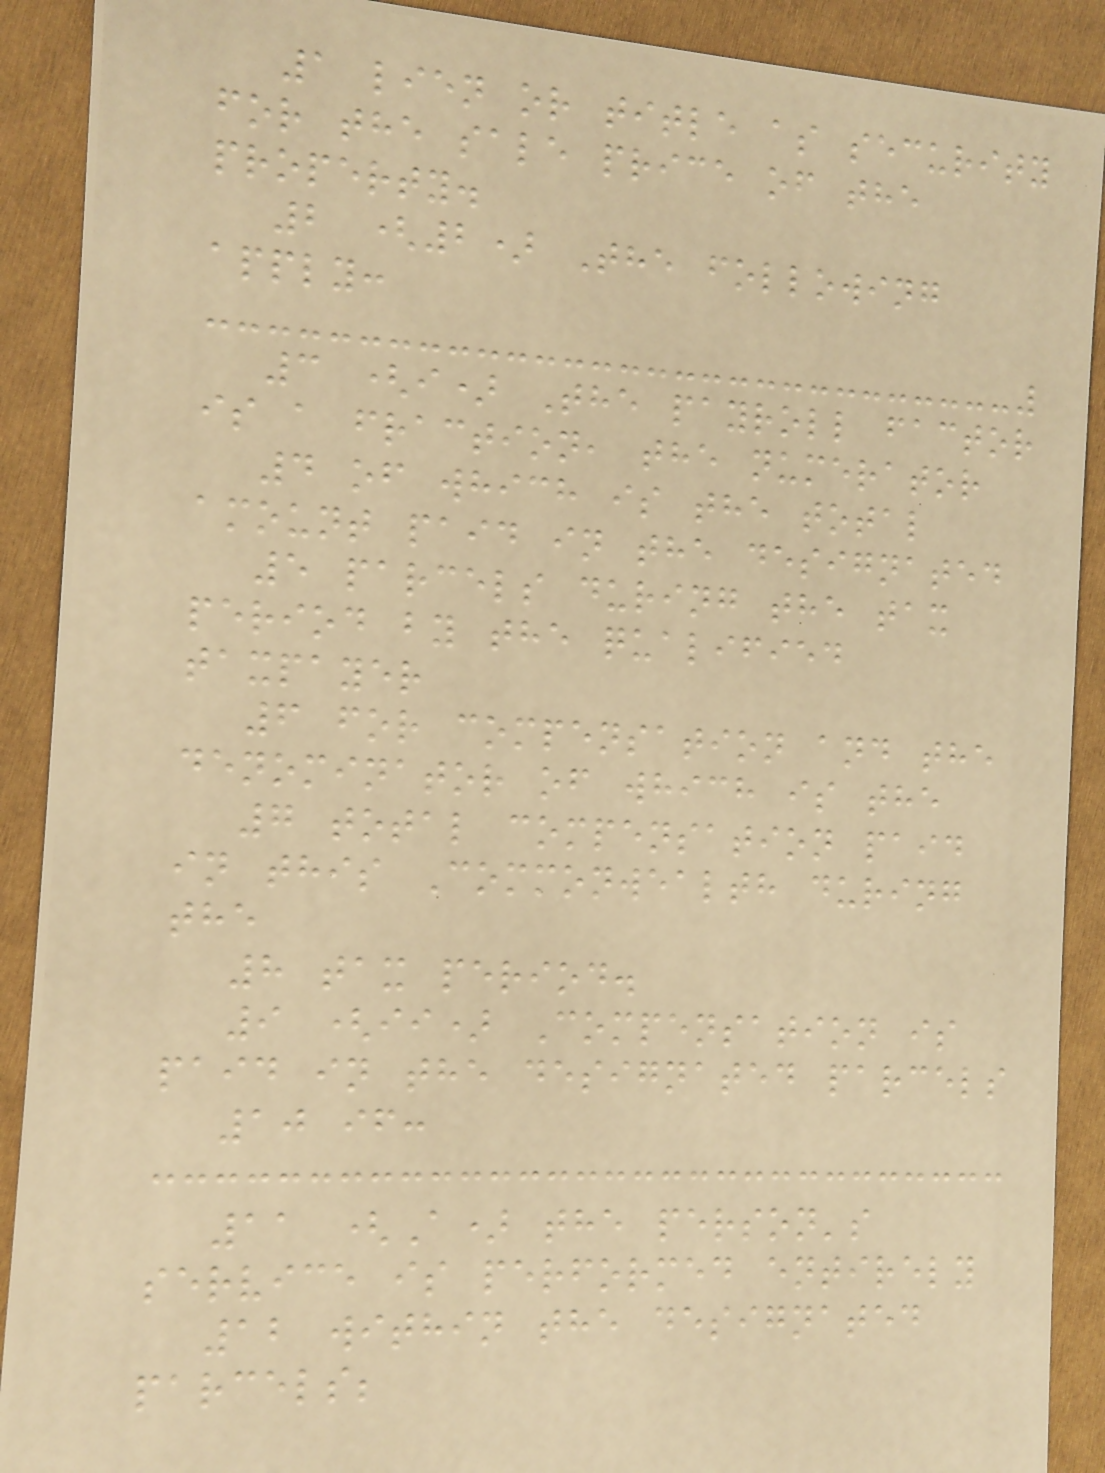1 lien or title as security
for the sale price of the
property.
2 (2) The following
apply:
3 (i) The payroll factor
is a fraction, the numerator
4 of which is the total
amount paid in the designated
5 parcels during the tax
period by the qualified
taxpayer
6 for compensation and the
denominator of which is the
7 total compensation paid
in this Commonwealth during
the
8 tax period.
9 (ii) Compensation is
paid in the designated parcels
10 if:
11 (A) the person's
service is performed entirely
12 within the designated
parcels;
